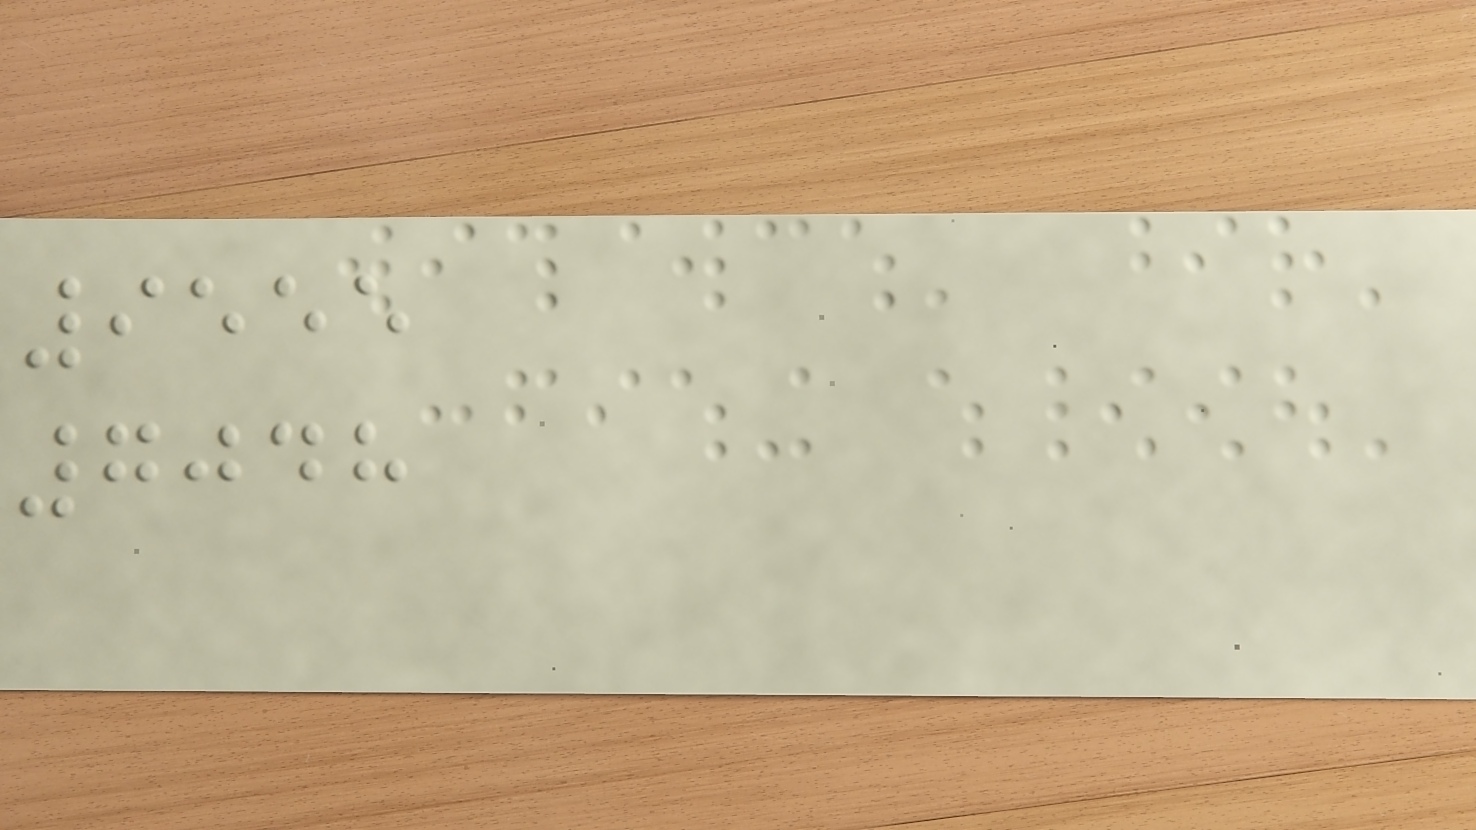9555
7048
